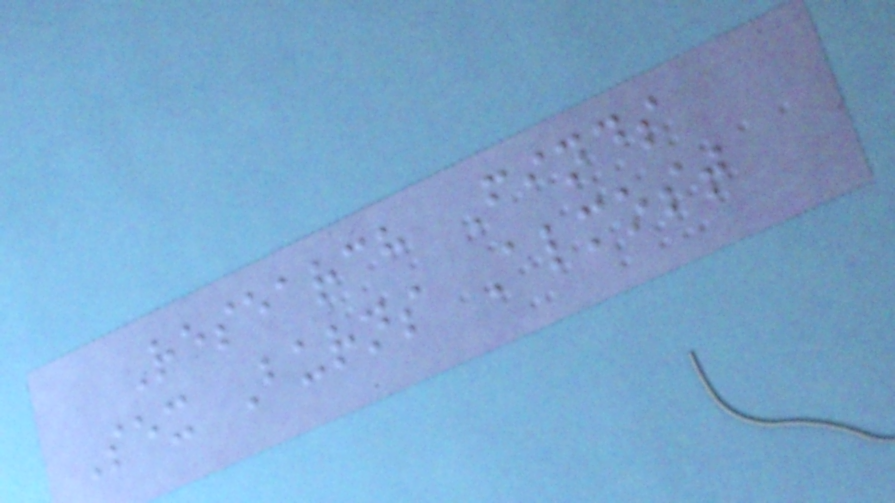Research Finds
Sex Burns Almost
